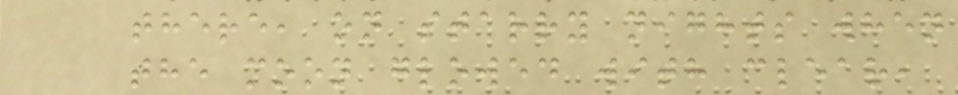there, on starry nights when
the moon glowed with clear,
